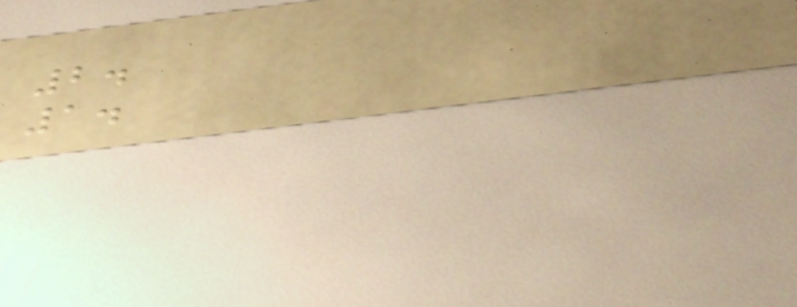2.
1.
